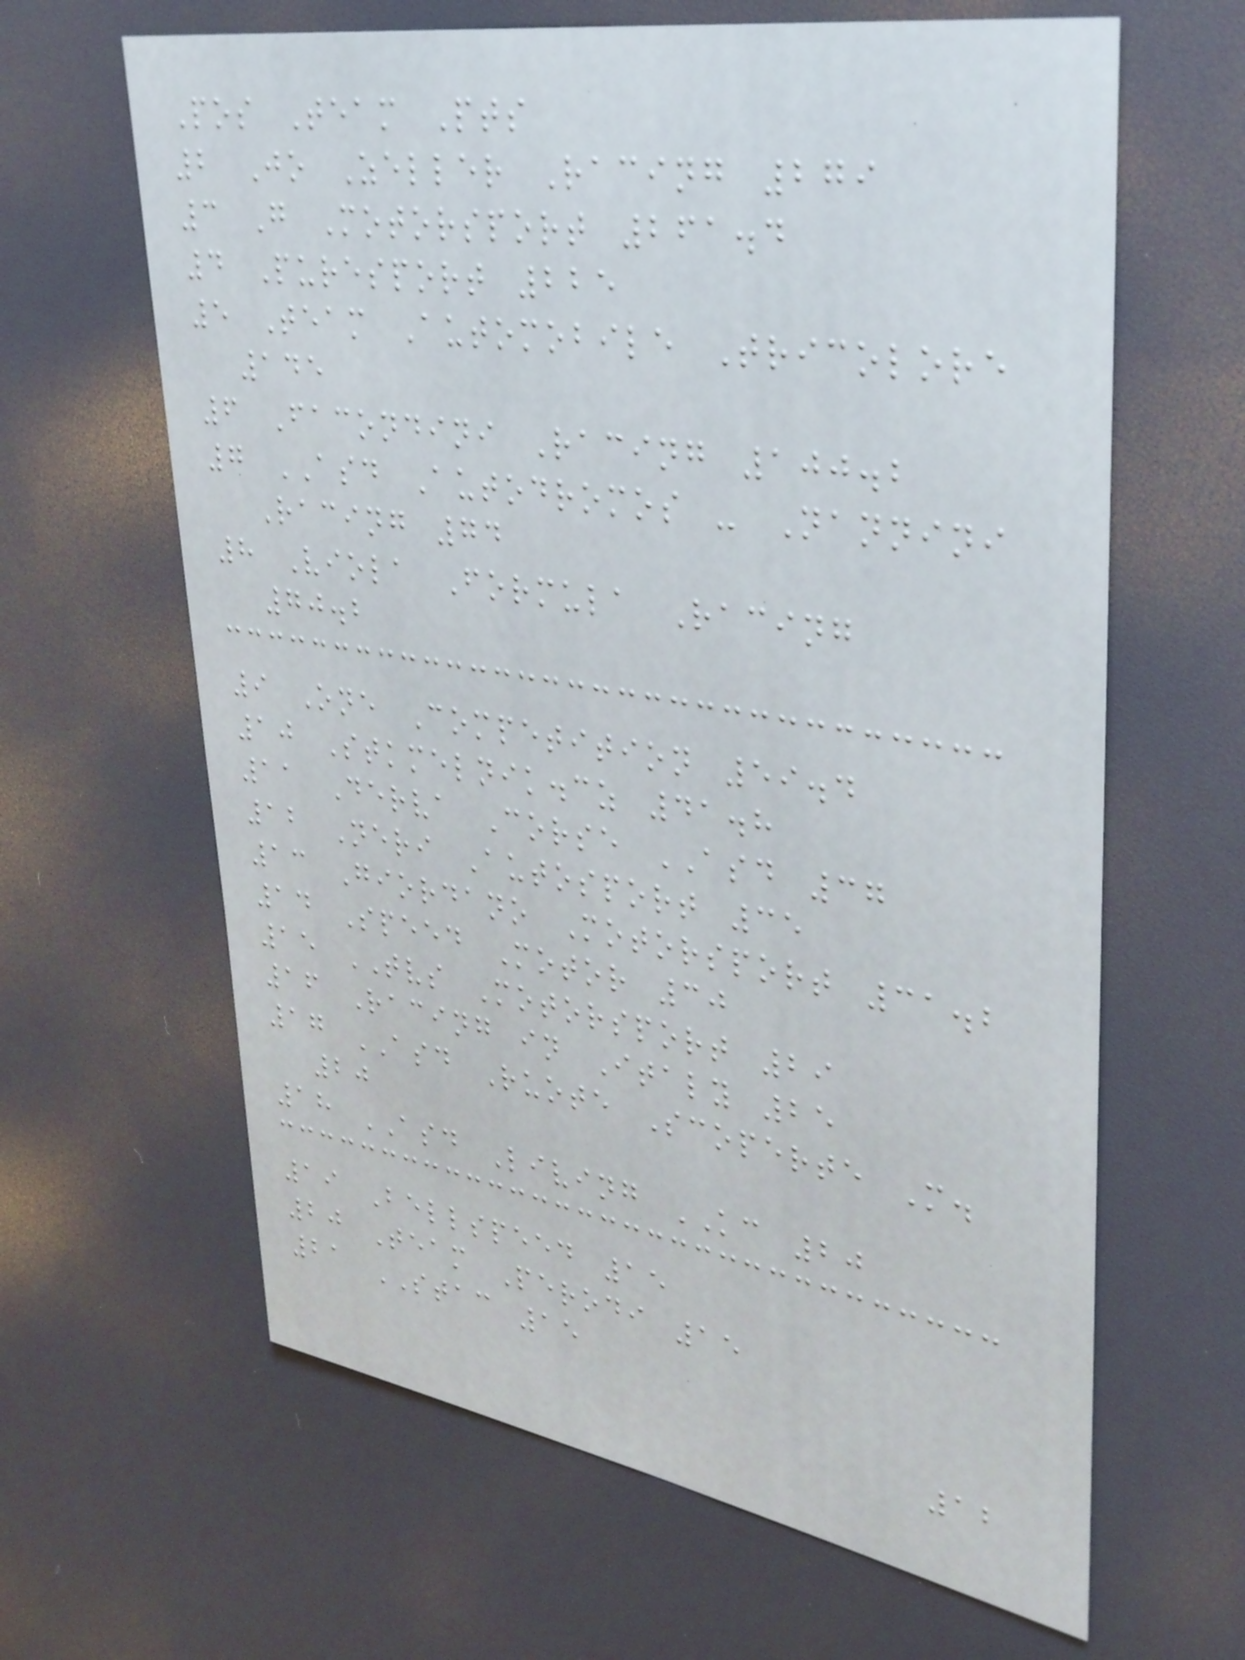Pos Team Pts
2 Jo Zeller Racing 279
3 G Motorsport 261.4
4 Puresport 225
5 Team Automobile Tricolore
145
6 Facondini Racing 100.2
7 ASD Autodromos - Nannini
Racing 74
8 Viola Formula Racing
70.2
9 One Competition 59.4
10 Stkmelnik.cz 41.8
11 Derva Corse ASD 37
12 Neri Autosport 35
13 Giordano Motorsport 31.2
14 Speed Motor 30
15 TVS Motorsport 29
16 Racing in Italy 25
17 ASD Ruote Scoperte M.
20
18 ASD Living KC 20
19 Bellspeed 15
20 Team Perodi 15
21 STAC 15
12
